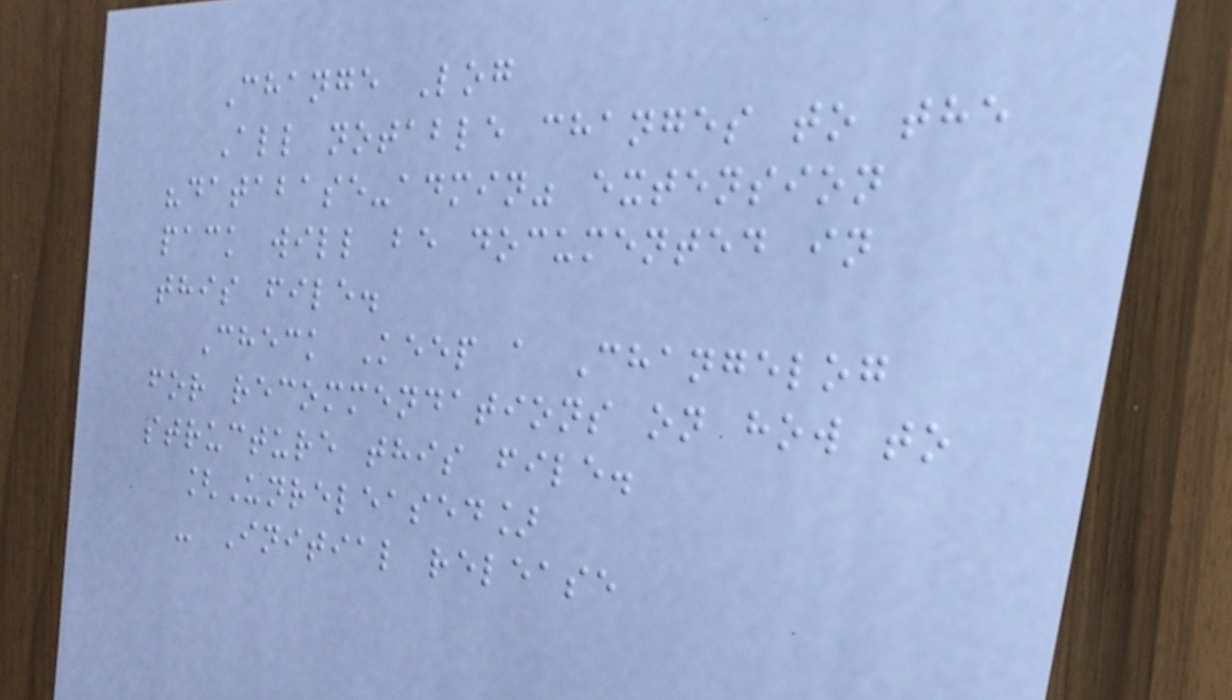Change Log
All notable changes to the
"database-admin" extension
pack will be documented in
this file.
Check Keep a Changelog
for recommendations on how to
structure this file.
[Unreleased]
- Initial release
